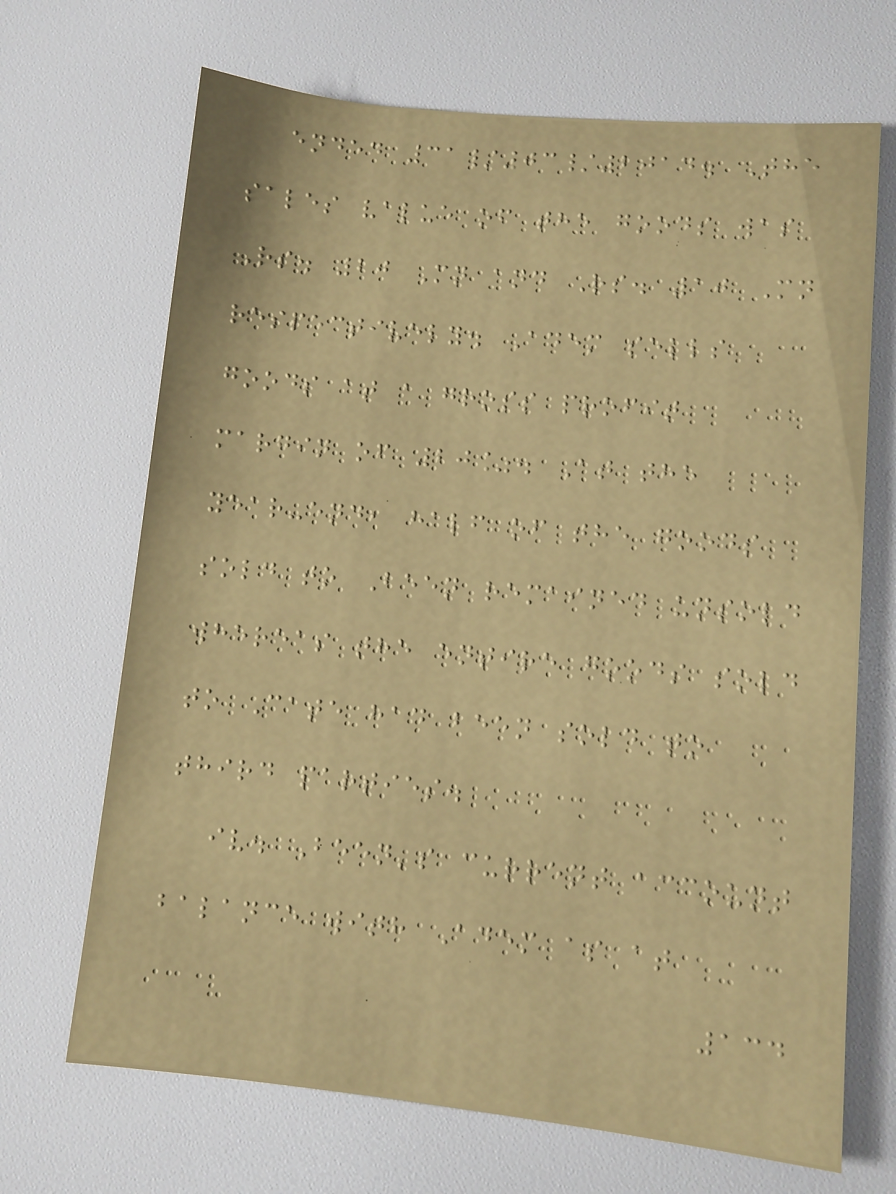ended 31/03/2014. The
sales value of the goods was
Rs. 20 Mn and Rs. 10 Mn
respectively. Adem sells
goods at a gross profit
margin of 20%. At the
year-end, half of the goods
sold to Been remained unsold
whereas the entire goods sold
to Cate had been sold to
third parties.
iv. Been's current account
balance with Adem as at
134
